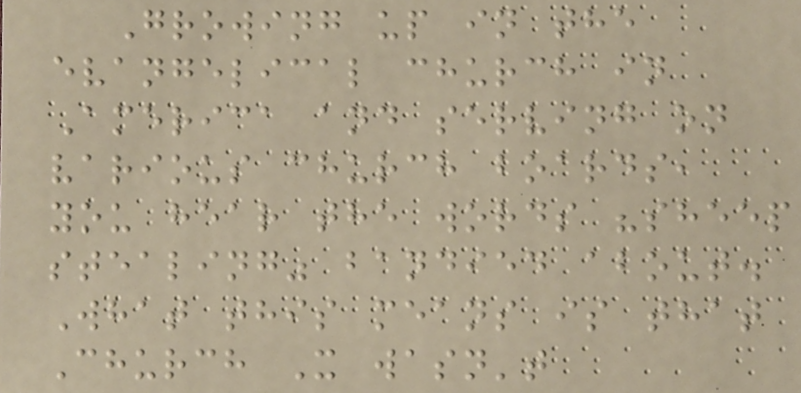Growing up in the
evangelical church in
America and serving on
various church boards,
you hear the words "sheep
stealing" bandied about.
What this means is that
Church X wasn't
